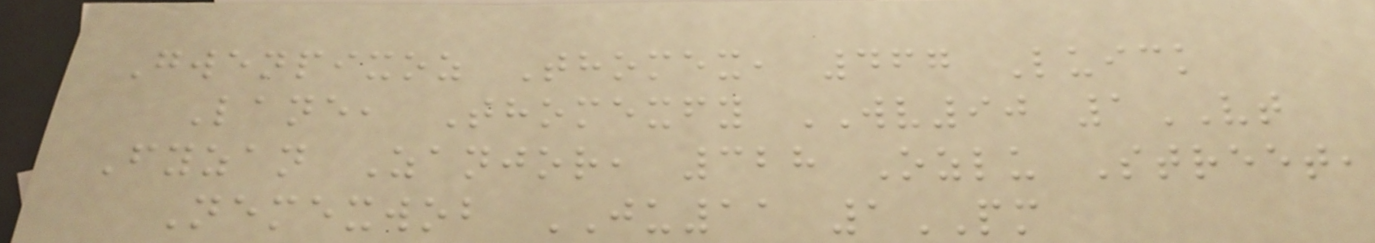Gwenpixoz Thomex, 467 Luick
Lane, Thomexfy WV90 1VT
Fyzan Zanjor, 328 Ozlu Street,
Nemexwob JU11 1PM
